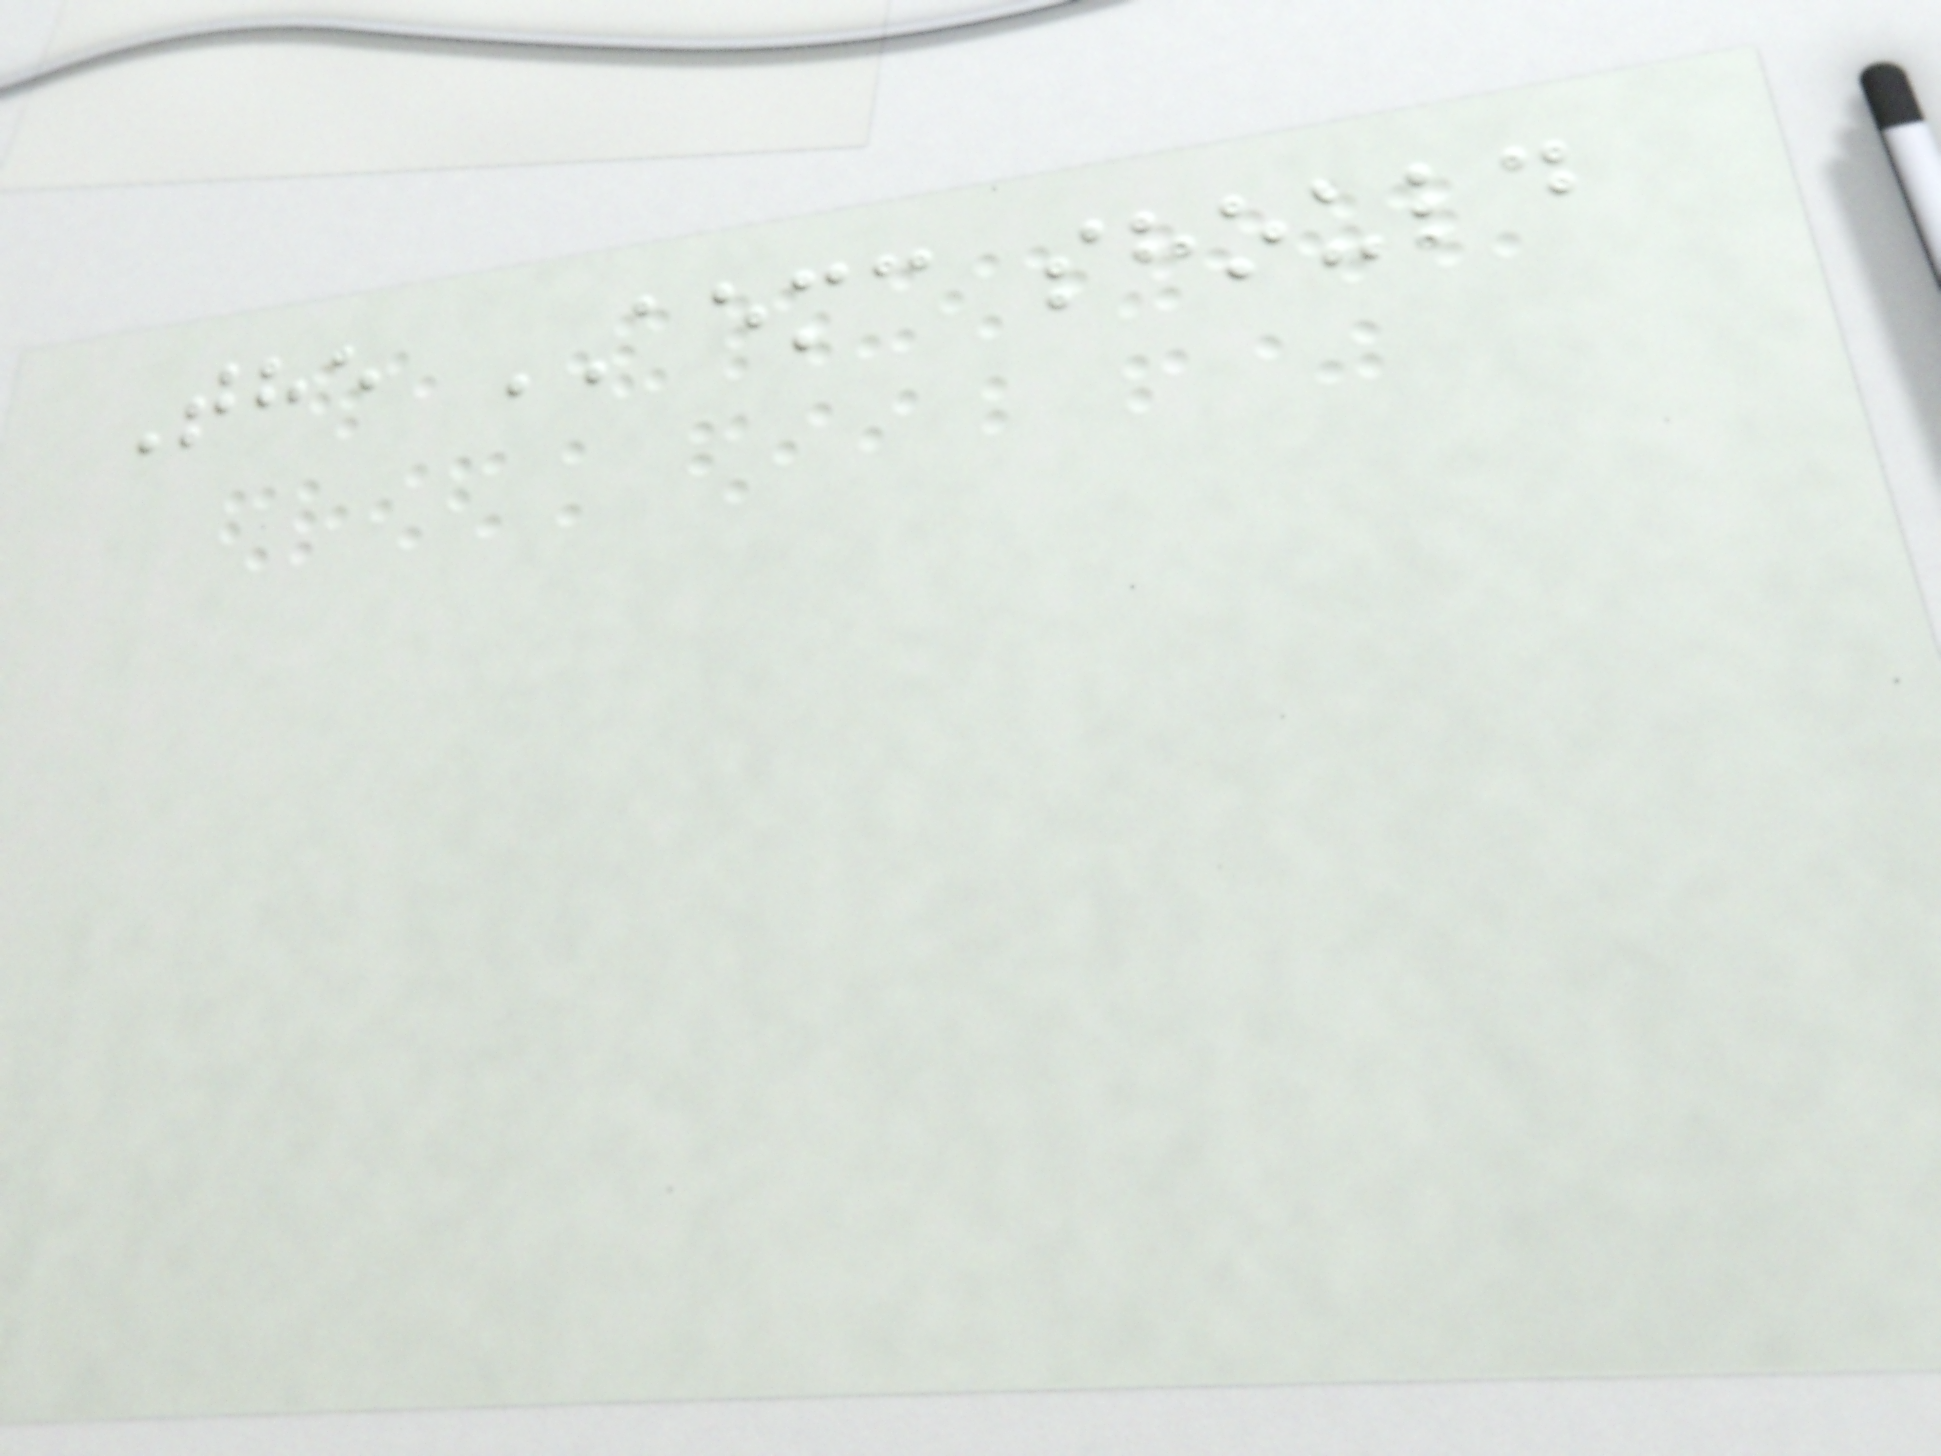The AEMC should
